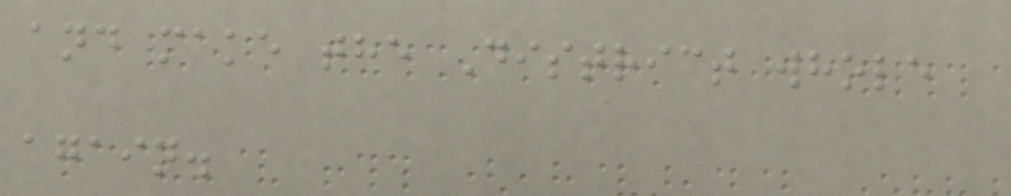and make the District whole
again.
